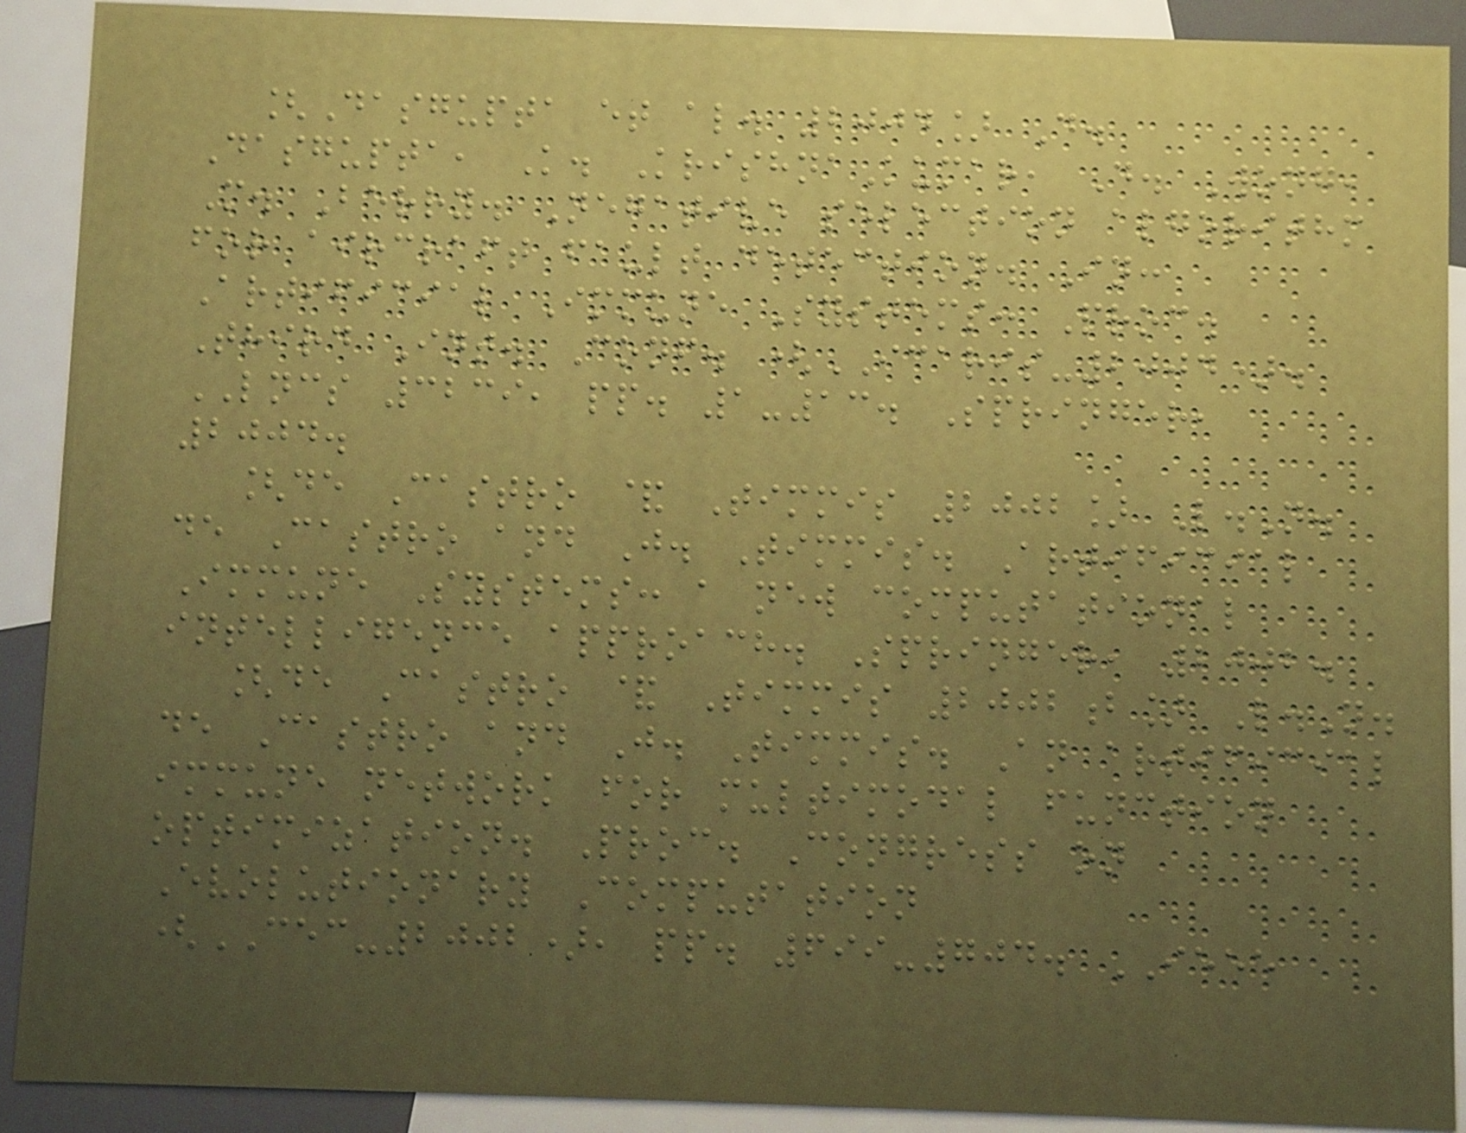[Dasgupta et al. 2004] D.
Dasgupta, K. KrishnaKumar, D. Wong,
M. Berry. Negative selection algorithm
for aircraft fault detection. In:
Artificial Immune Systems: Proc.
Third Int. Conf. (ICARIS-2004).
LNCS 3239, pp. 1-13. Springer,
2004.
[de Castro & Timmis 2002] L.N.
de Castro and J. Timmis. Artificial
Immune Systems: a new computational
intelligence approach. Springer, 2002.
[de Castro & Timmis 2002b] L.N.
de Castro and J. Timmis. An artificial
immune network for multimodal function
optimization. Proc. Congress on
Evolutionary Computation
(CEC-2002), pp. 699-704. IEEE
